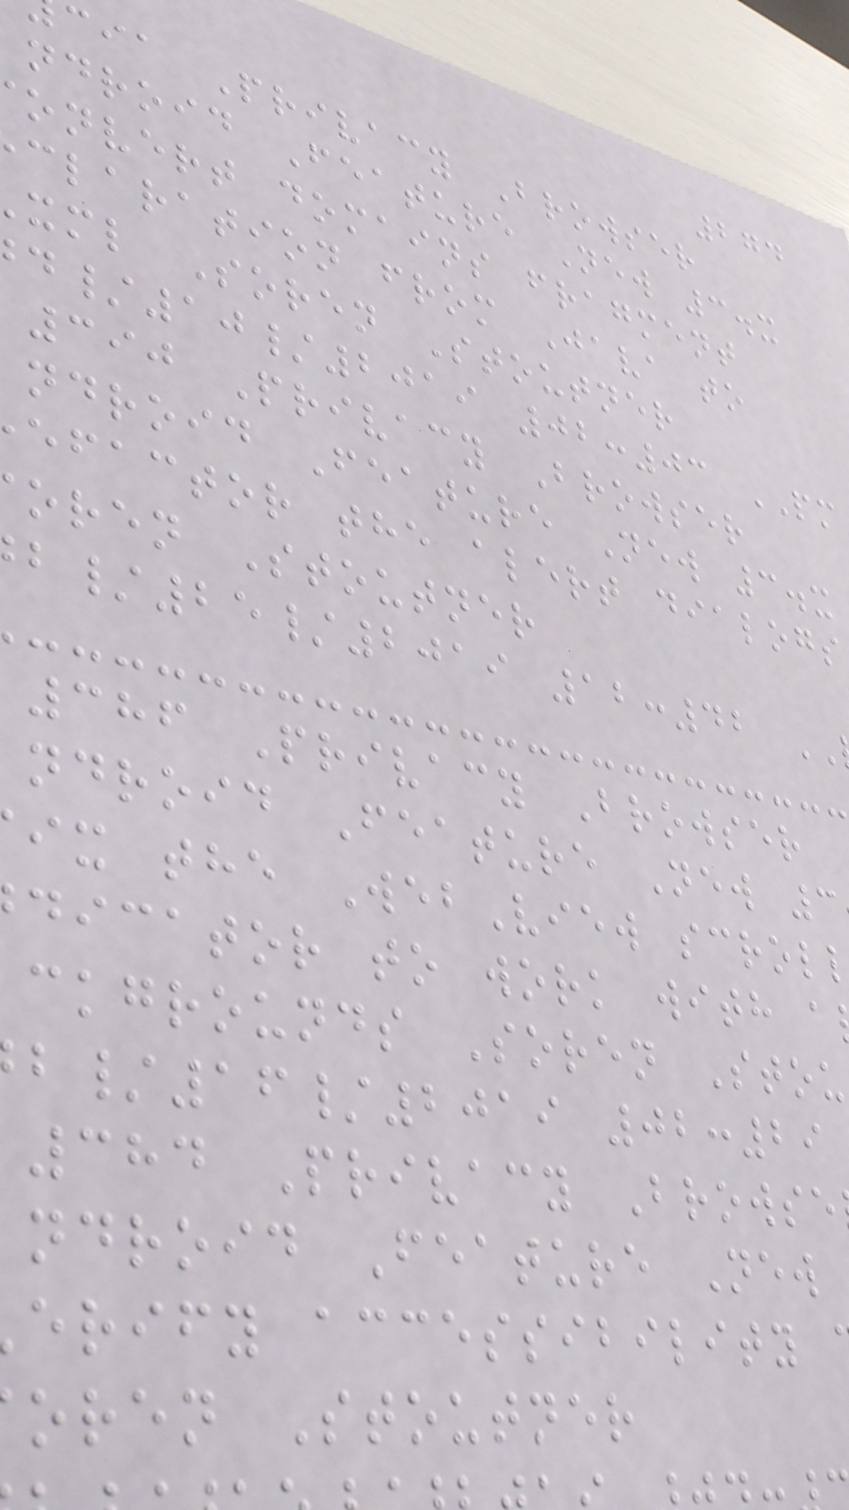274
cia Privacy Browser
ndroid Feature New 3.x
onvert domains fragment
claration from Java to
xml Soren Stoutner
/10/2019 02:03 PM
390 Privacy Browser
ndroid Feature New 3.x
efactor the alert dialogs
oren Stoutner
/25/2019 12:42
386 Privacy Browser
ndroid Feature New 3
ix the WebView scrol
dicator to work with a
ckgrounds Soren Stou
/16/2019 02:29
384 Privacy Browse
ndroid Feature New
erify accessibility
oren Stoutner
